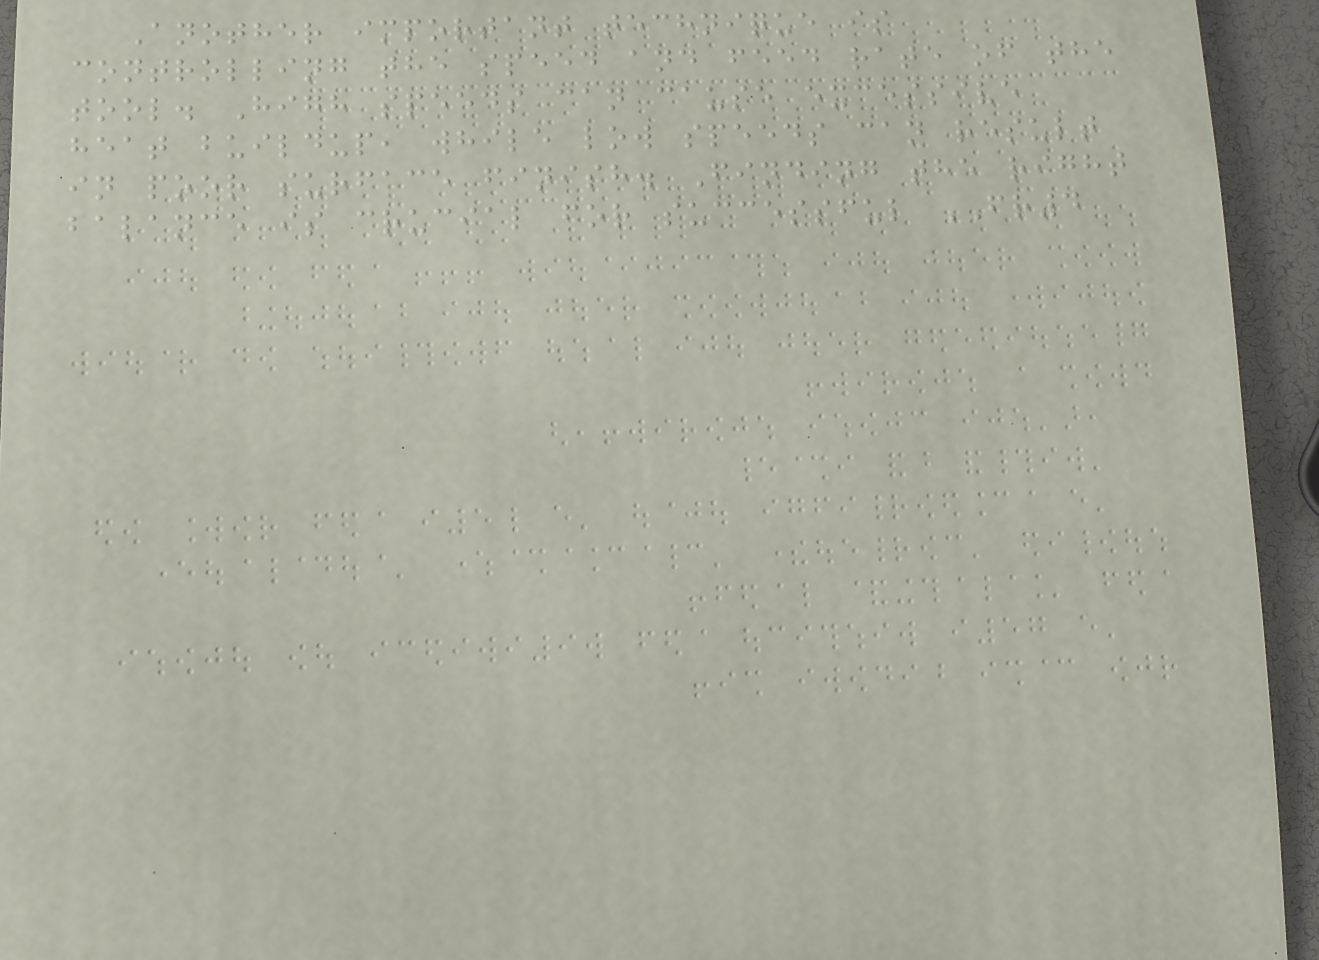Another important technique is
controlling the speed and feed rate of the
tool. High speeds can cause excessive
heat buildup, while low speeds can result
in poor surface finish. Finding the right
balance is crucial for successful FR4
